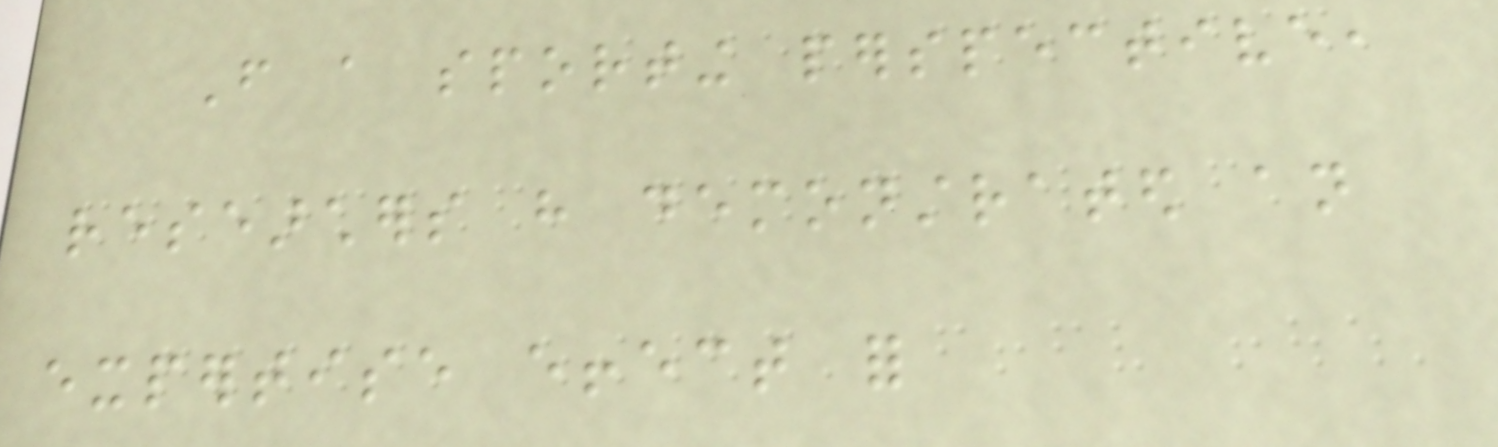From a sporting perspective,
researchers have demonstrated an
expertise effect for
